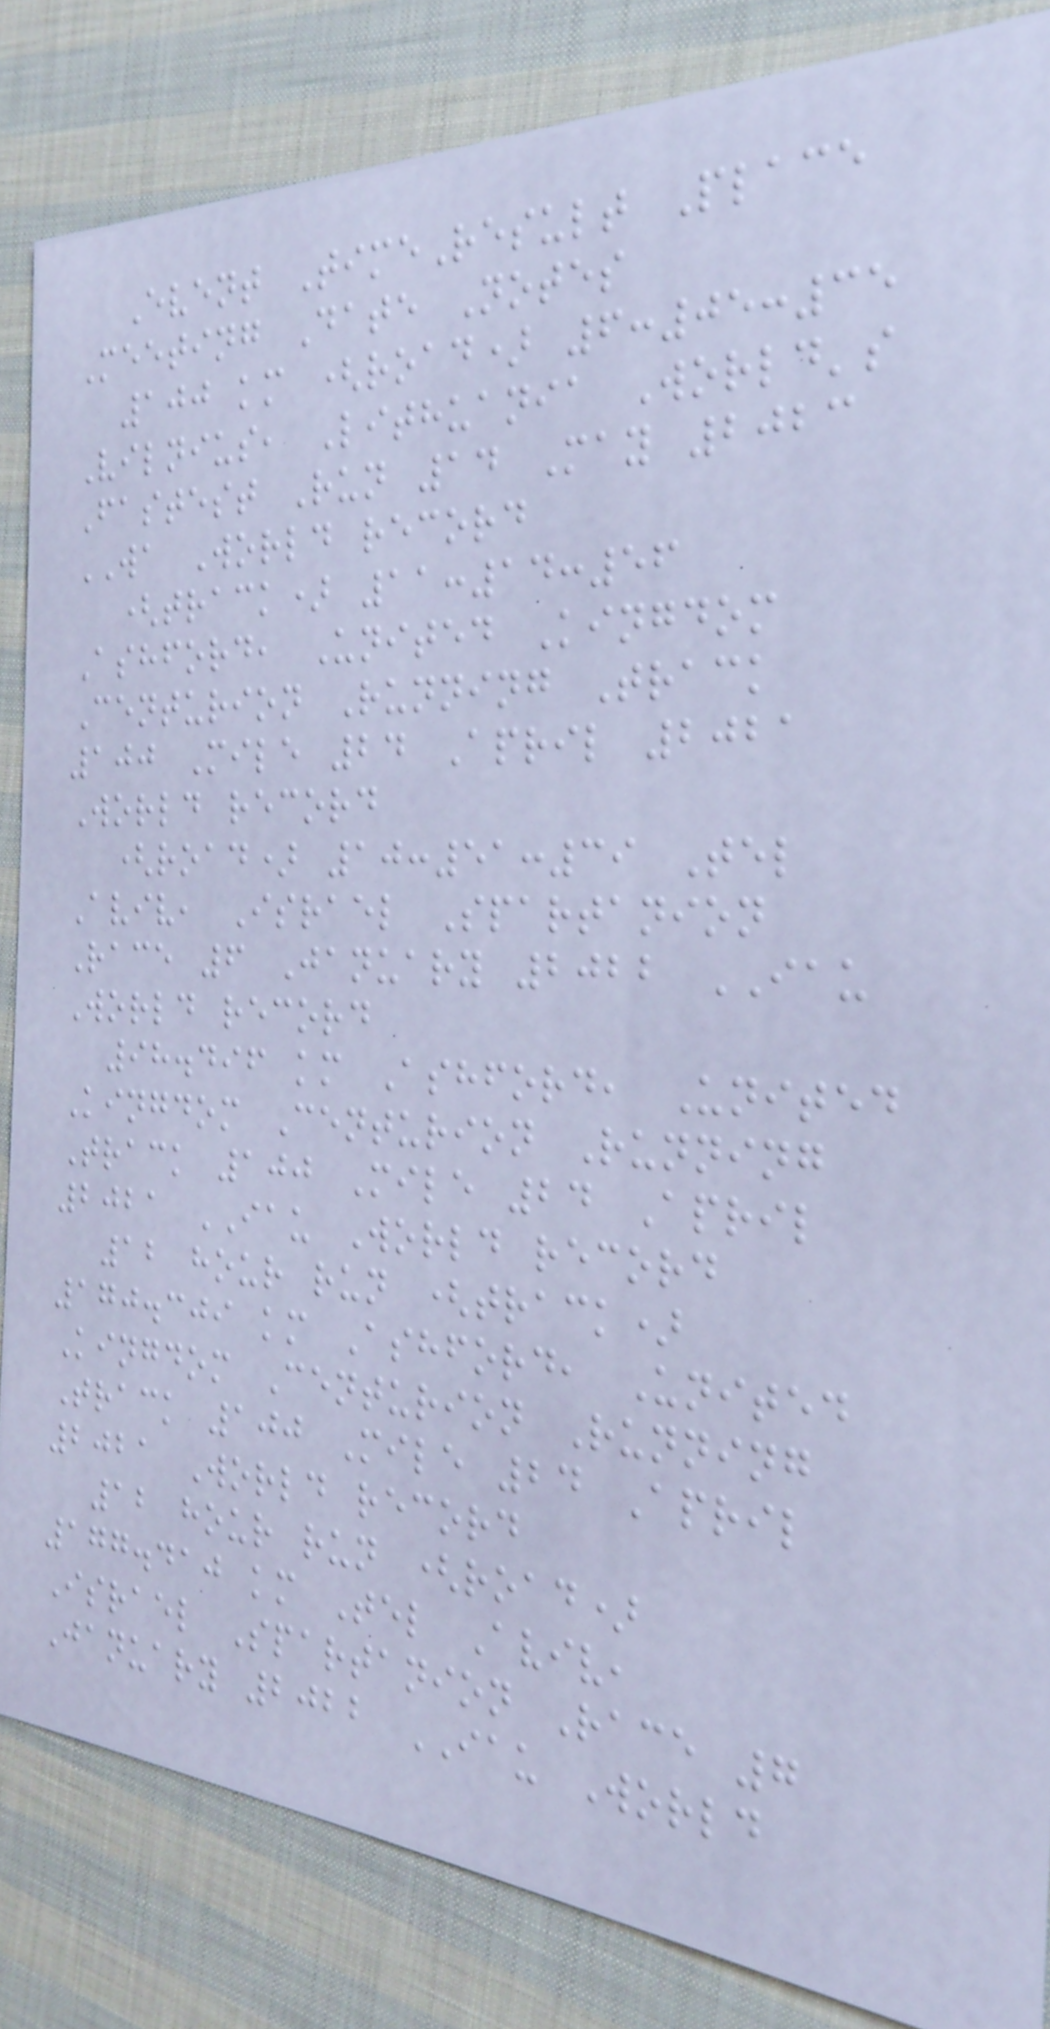Event TimeResult Place
Meeting Date Notes
100 km (road) 6:05:35
Vilnius, Lithuania World's
Fastest Run 14 May 2023
WA World record
(track) 11:14:56
Ashford, United Kingdom
Centurion Running Track
100 Mile 24 April 2021
World record
(road) 10:51:39 Tel
Aviv, Israel Spartanion
Race 6 January 2022 IAU
World record
98.496 km Ashford, United
Kingdom Centurion Running
Track 100 Mile 24 April
2021 IAU World record
12 hour run (track)
170.309 km Ashford, United
Kingdom Centurion Running
Track 100 Mile 24 April
2021 World record
12 hour run (road)
177.410 km Tel Aviv,
Israel Spartanion Race 7
January 2022 IAU World
